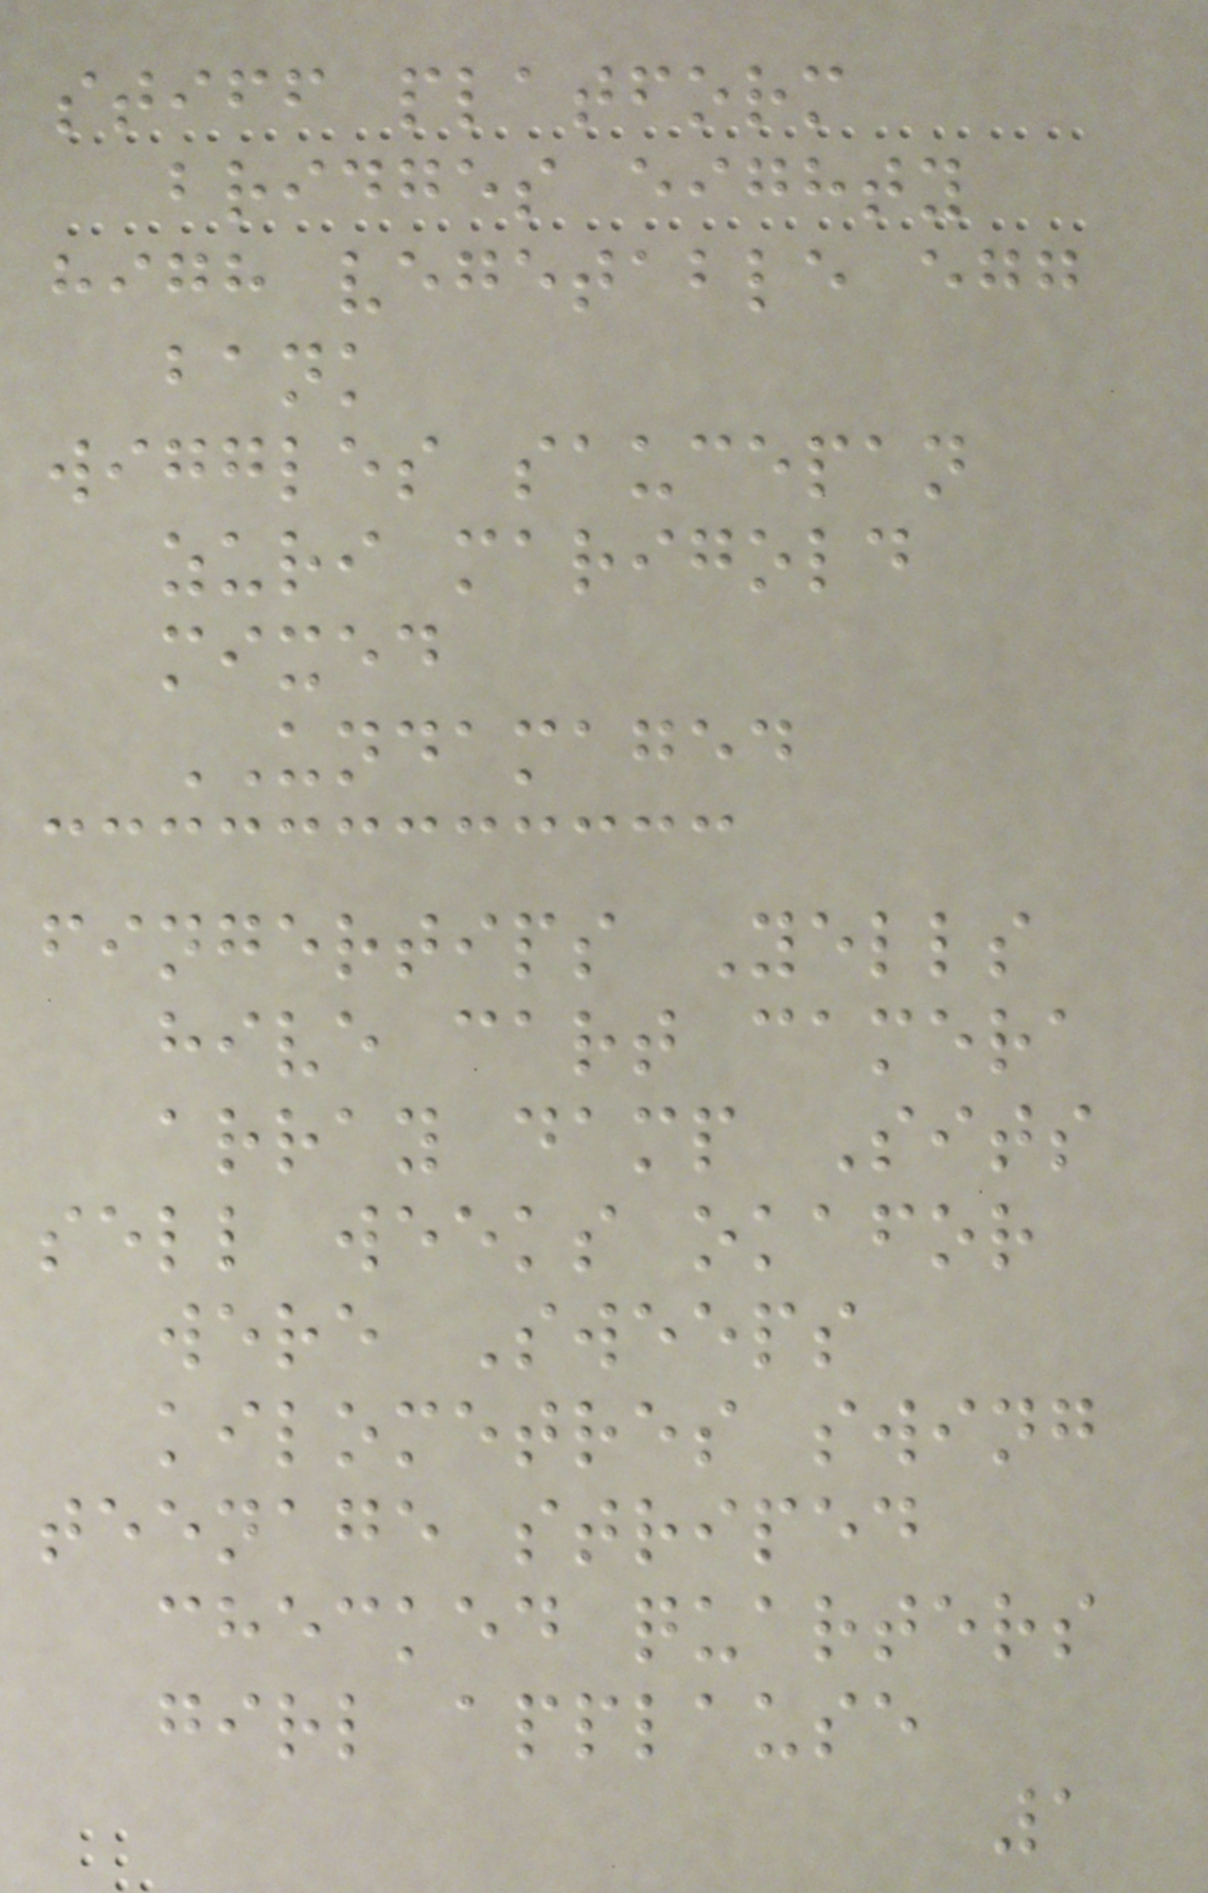stiff platform
bridges eighty
high vegetable egg
bank
wiggles saucepan
zuri marigold
mixed
UNDAMAGED
fingertips Yells
hive cart camera
array damp Sits
sell weeks okafor
were Sweeps
kilometres swing
teenage striped
checked quarters
girl applause
1
